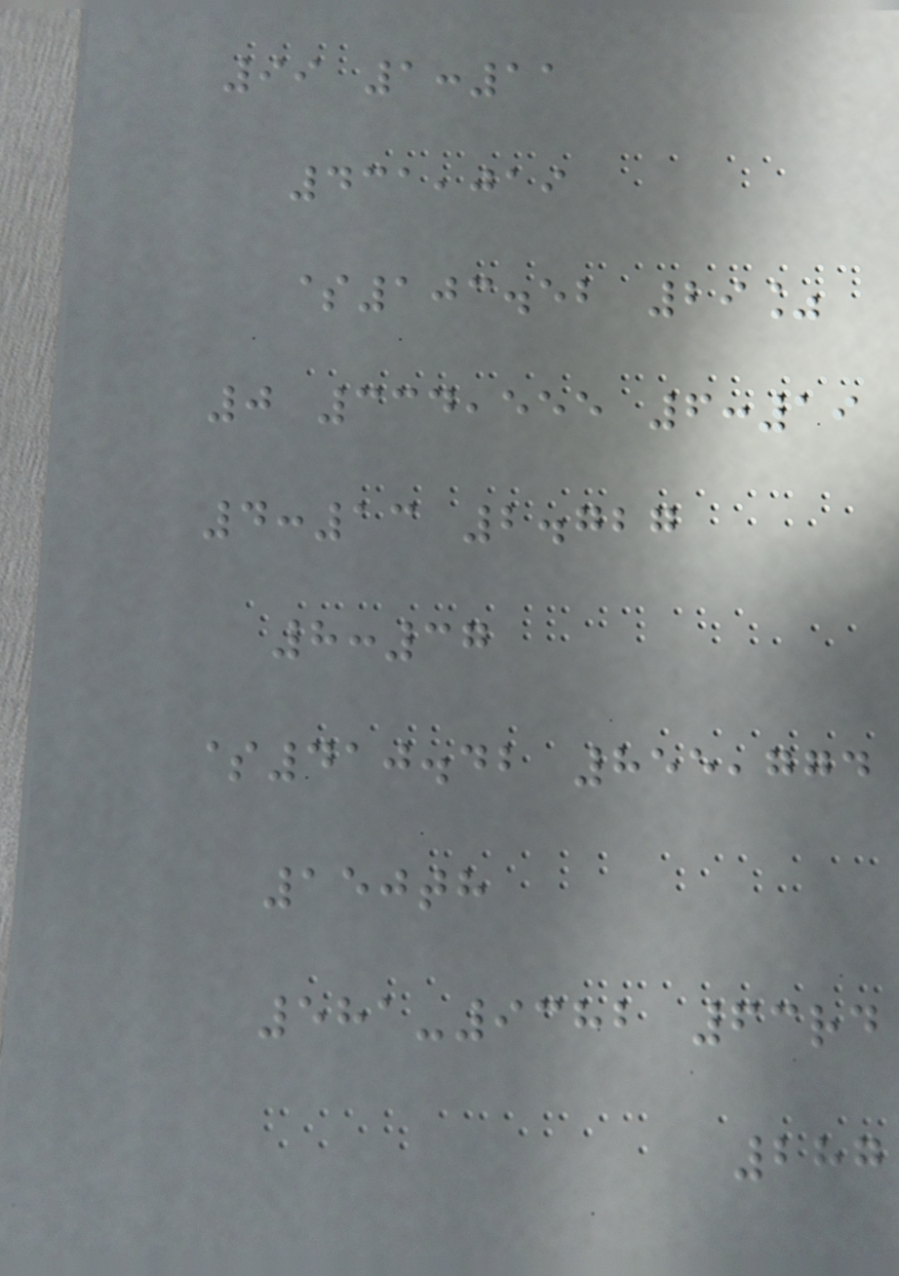99 1:11
431,019
$103.52 29%
0 334,555 6:19
4:13 2.727
8:37
$410.42 855,774
150th
581-9382 63rd
287
